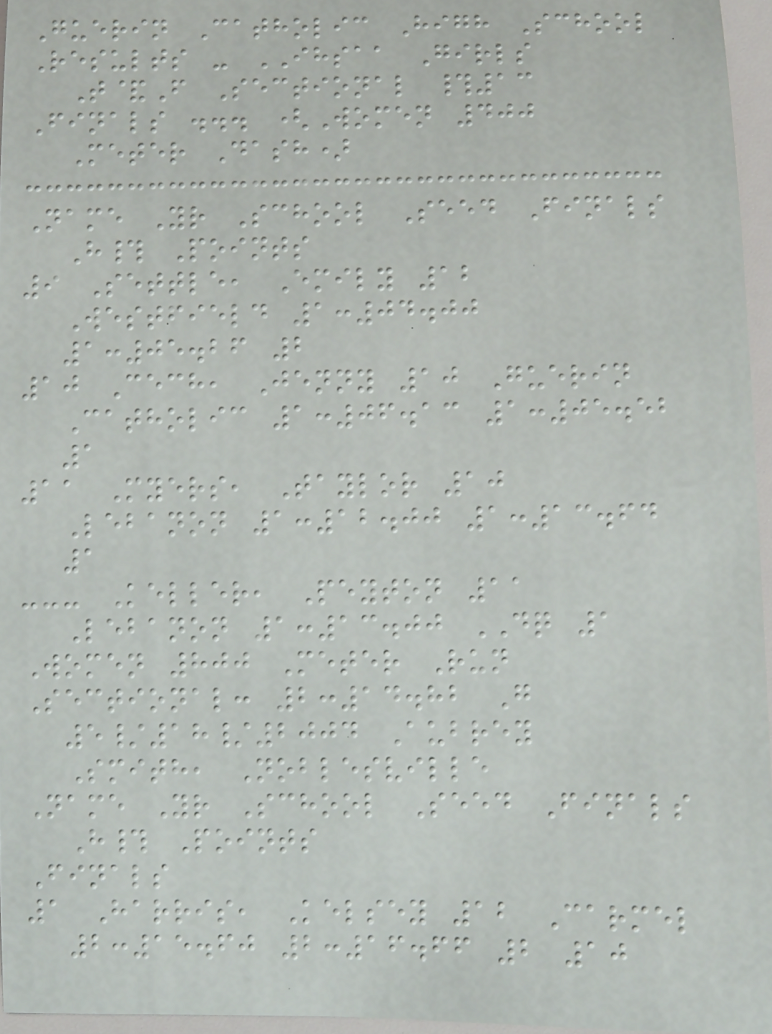Guerin Catholic High School
Results - IHSAA Girls
T&F Sectional #13
Finals ... (Women 400
Meter Dash)
Name Yr School Seed Finals
H# Points
9 Settle, Emily 12
Westfield 1:04.00
1:05.26 2
10 Cech, Jenny 10 Guerin
Catholic 1:06.13 1:05.52
1
11 Myers, Taylor 10
Lebanon 1:12.00 1:13.64
1
--- Keller, Peyton 11
Lebanon 1:13.00 DQ 1
Women 800 Meter Run
Sectional: 2:14.82 G
5/18/2004 Aubrey
Smith, Noblesville
Name Yr School Seed Finals
H# Points
Finals
1 Harris, Kelsey 12 Carmel
2:15.60 2:16.66 2 10
